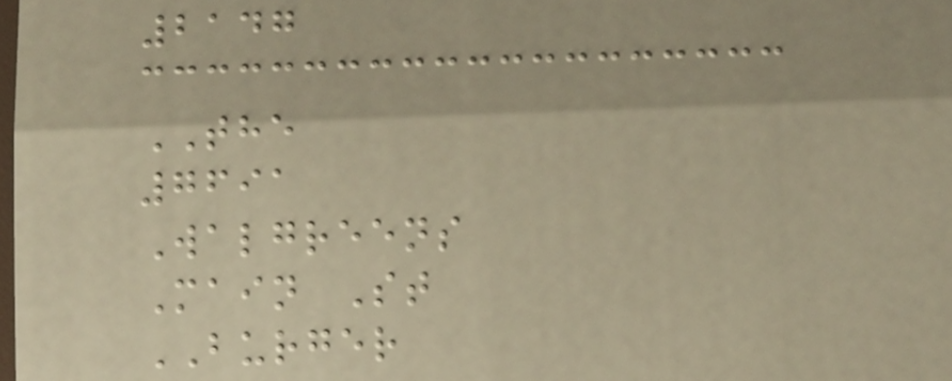2147
THE
7691
Walgreens
Main St
BURGER
